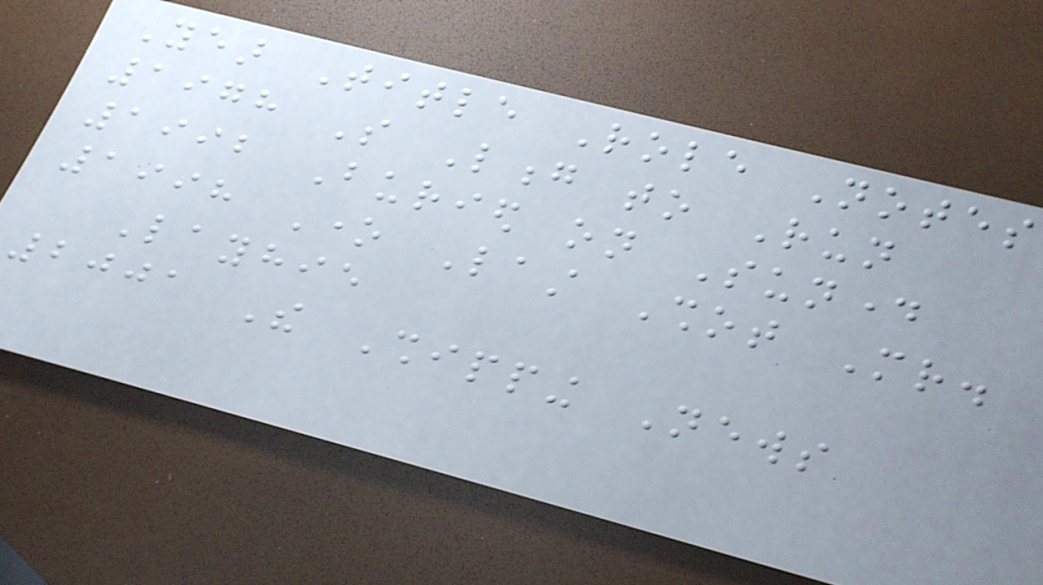Year Title Role Notes
1978 So Long to Run
1992 Buried on Sunday
1998 One Last Shot Mr.
Layhie
2001 The Shipping News
